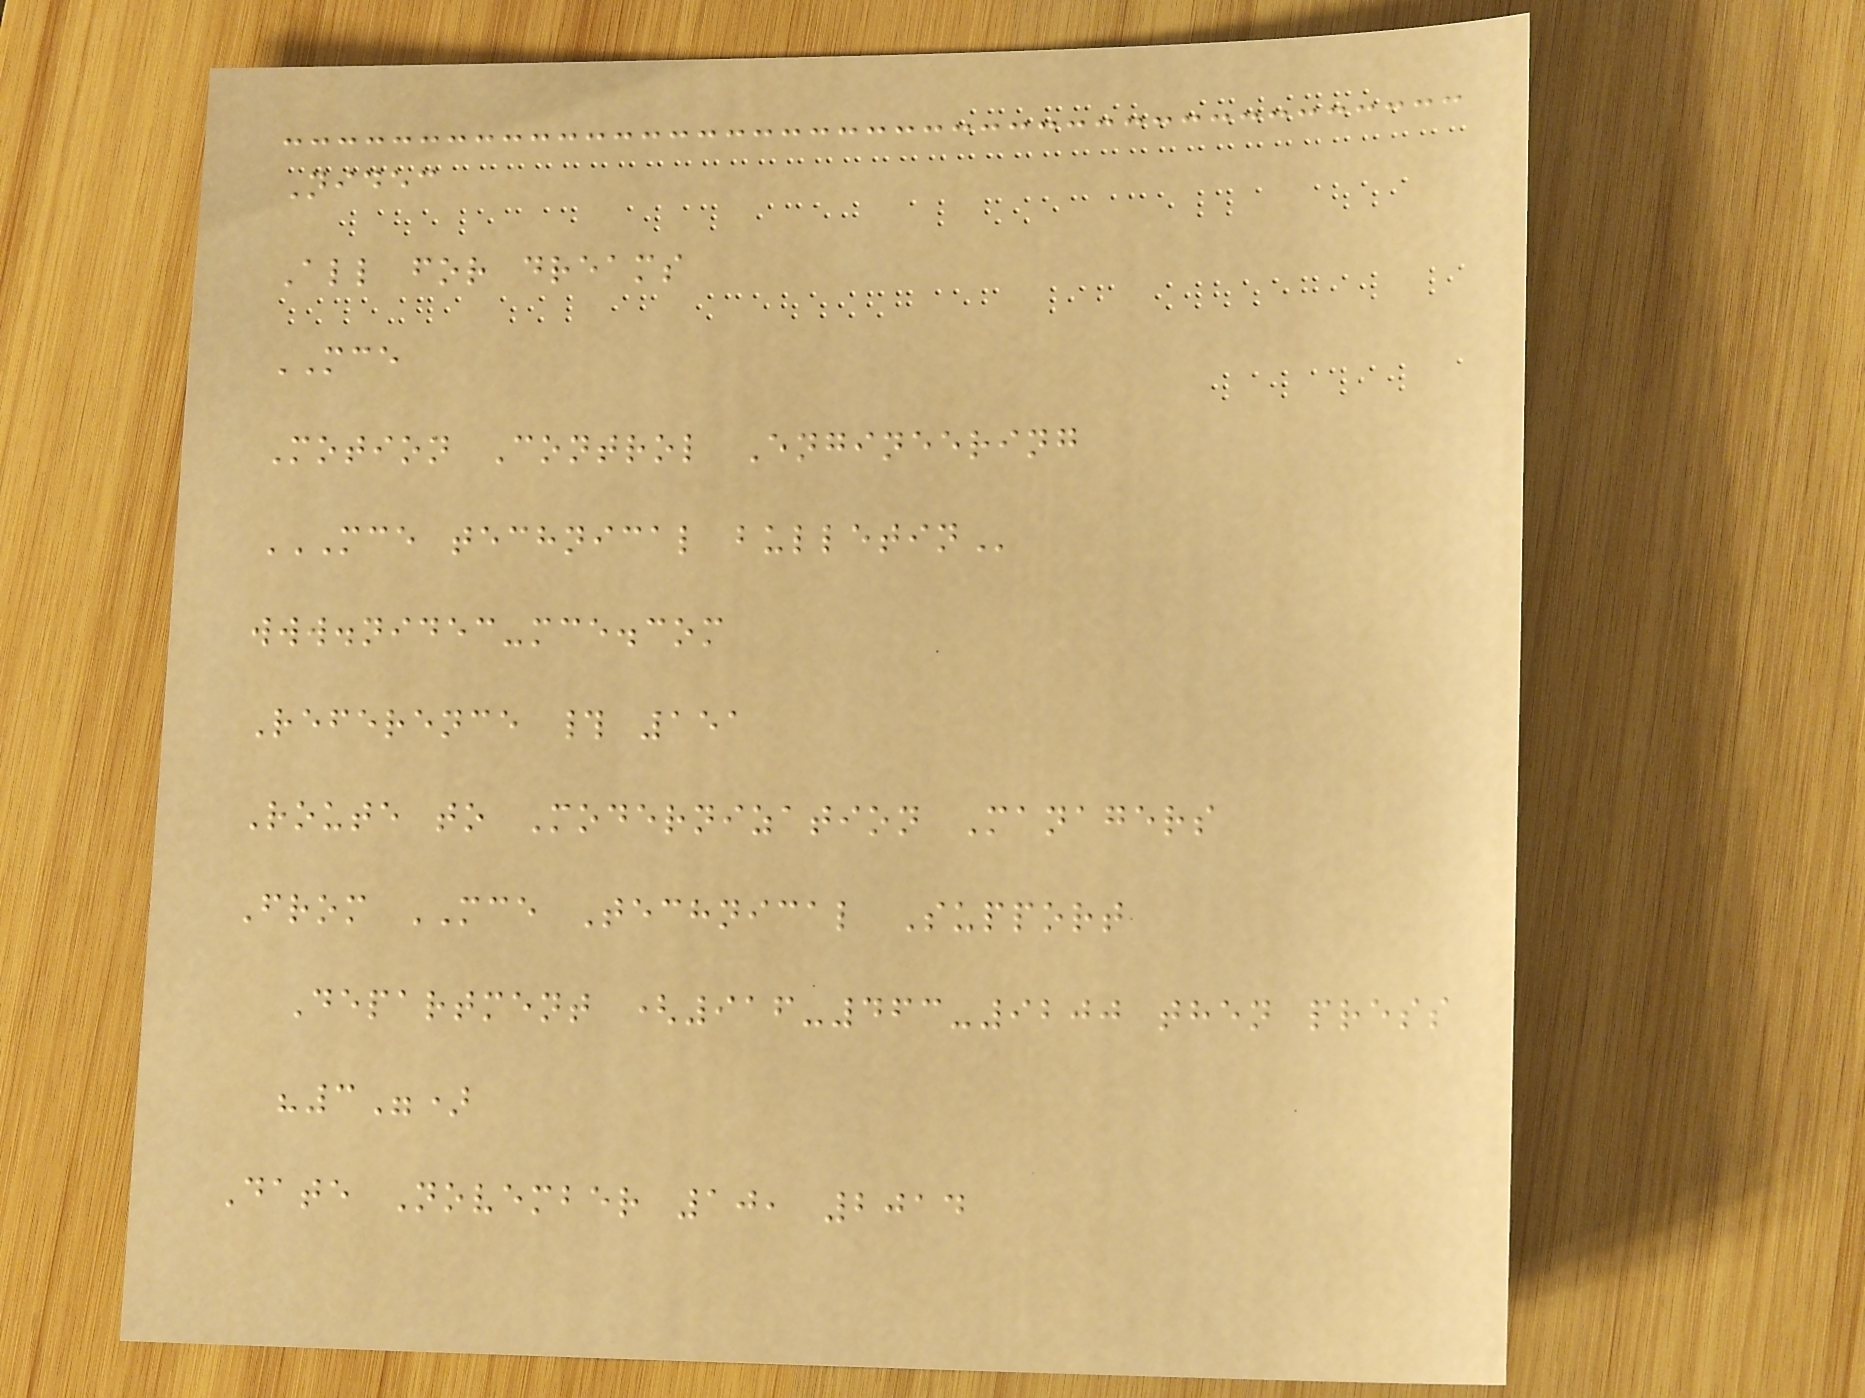Nidec
All for dreams
MCE
Motion Control Engineering
MCE TECHNICAL BULLETIN
www.nidec-mce.com
Reference # 151
Route to Modernization Managers
From MCE Technical Support
Department (916-463-9200 then press
"3")
Date November 10, 2014
